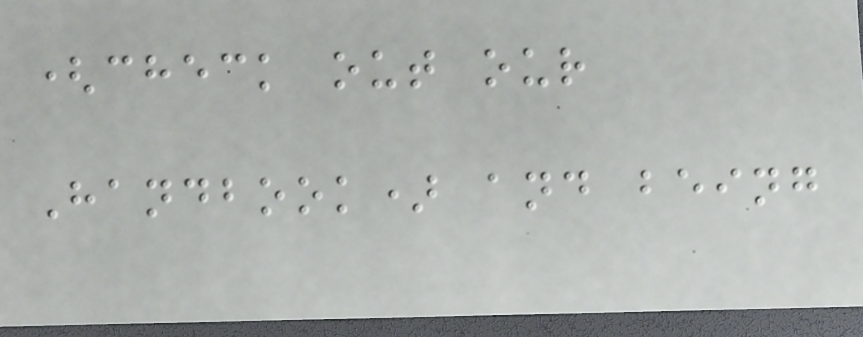(check out our
Handbook) and being
